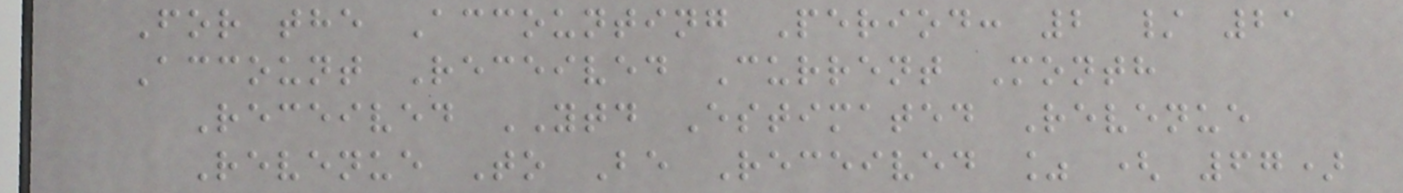For the Accounting Period: 2 / 21
Account Received Current Month
Received YTD Estimated Revenue
Revenue To Be Received % ( 67)
